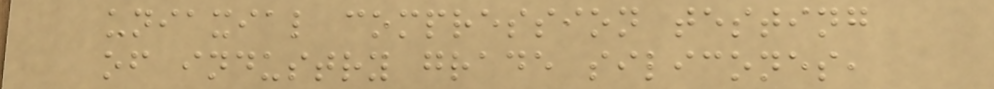uniaxial compression testing
of industry grade silicones,
